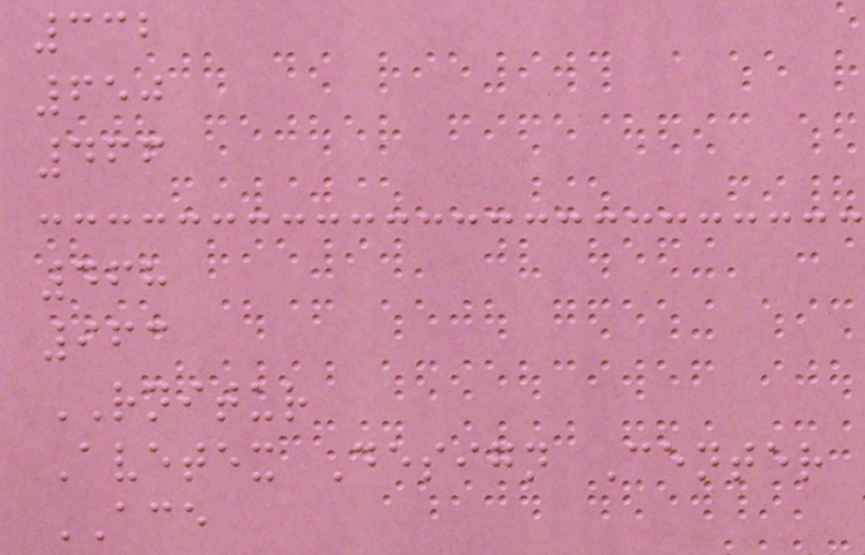332
650
466
468
963
RNITUR
Avetex Design Center
ACE
